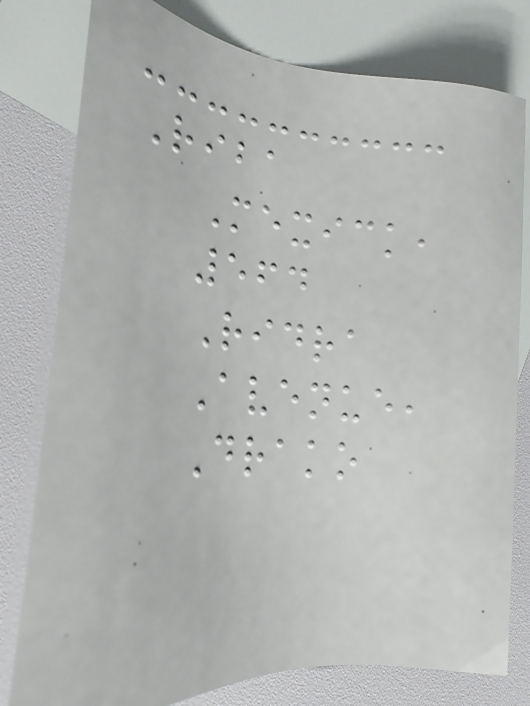Riba
Mexick,
564
Ridra
Avenue,
Drako
